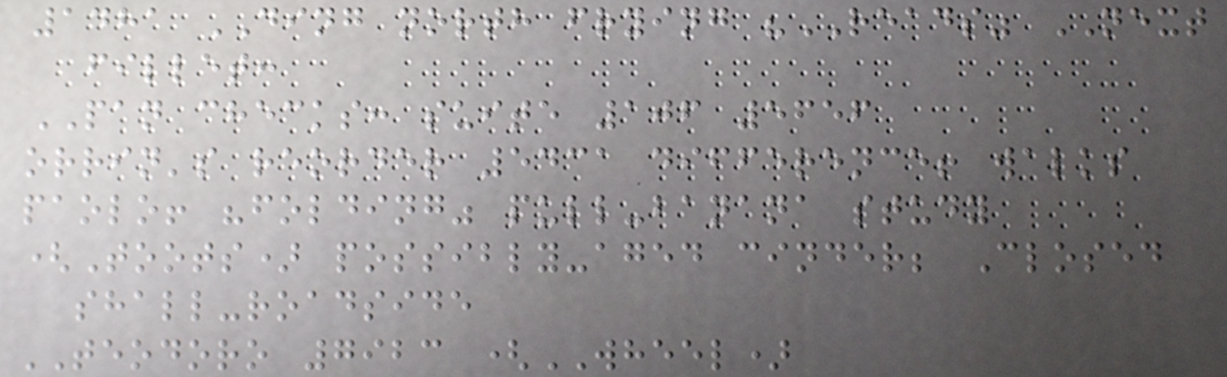1481 DING north frying "READS" NEXT
fillet:
PAN checks: suite 106 5656
orrin's reorder 5431 difference! walks
paolo! "folding" pull-banana study
(Toots) possibly-aged cinder; Closed
shall-roadside
TEODORO 7923 (WHEEL)
